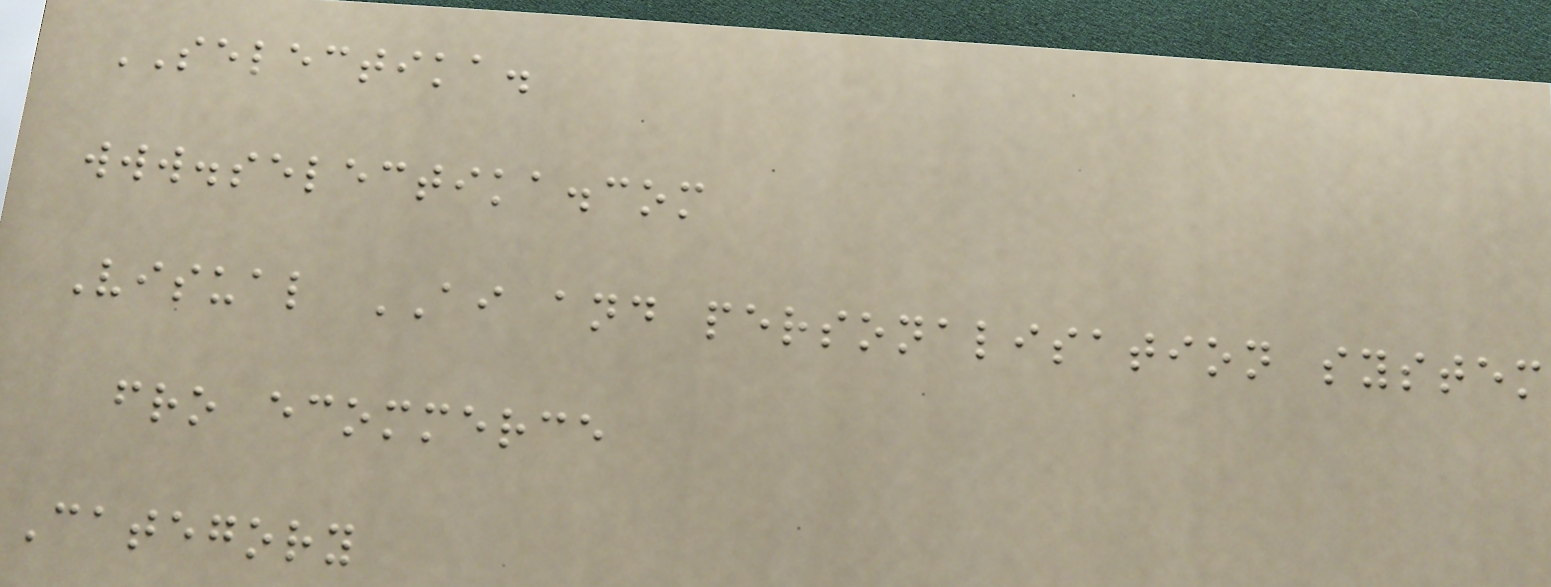SELECTIKA.
www.selectika.com
Visual AI and personalisation system
fro ecommerce
Category
